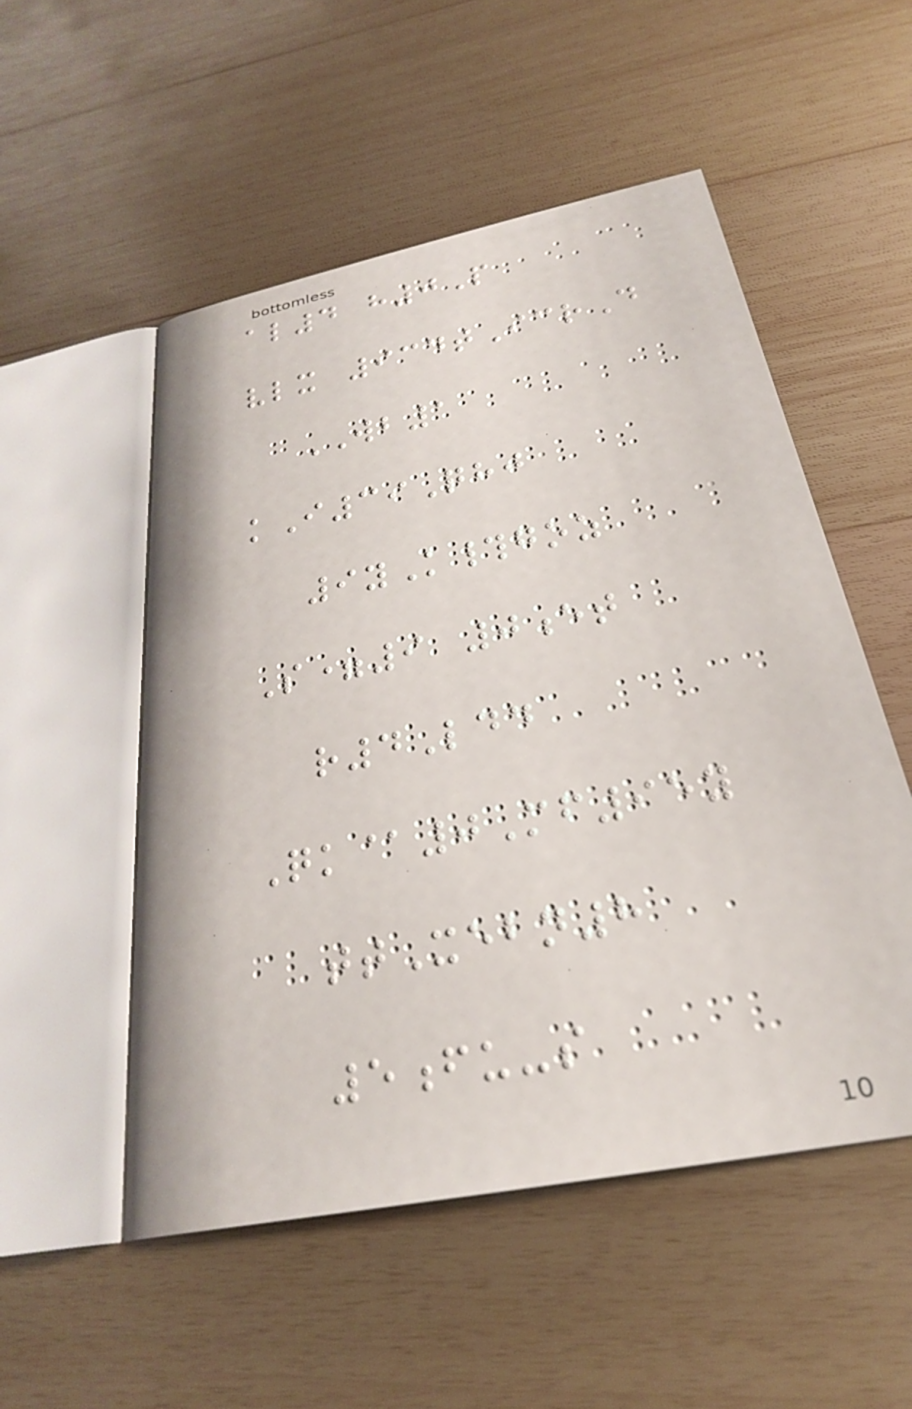al4 h0P
vlx 934tIcrD
WB1
kI39Qhj
9yK#goz
S=9 0et
r4Ldd
Qk@0Mf95y
ttXebn8
5fu-s
